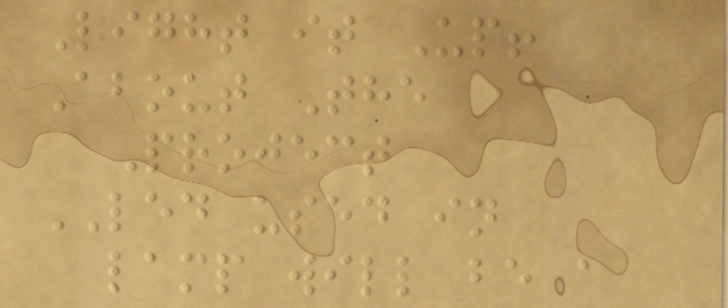Light it Up!
About The
Project
LED used in
lamp will be a
